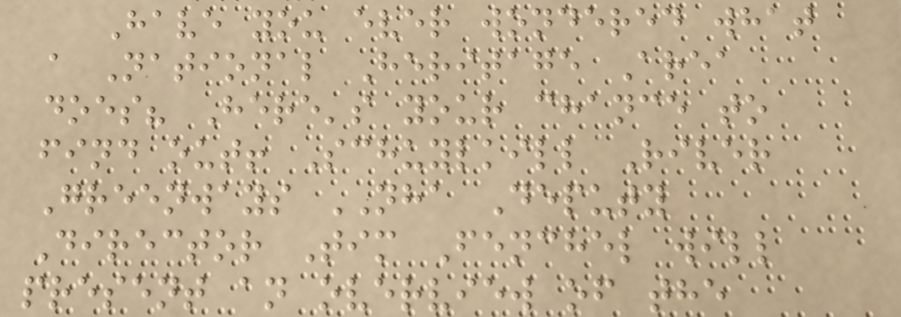Have you ever wondered what
a National Heritage Area
does? Here's your chance to
find out! Schuylkill River
Greenways NHA Deputy
Director Tim Fenchel will
present an overview of the
